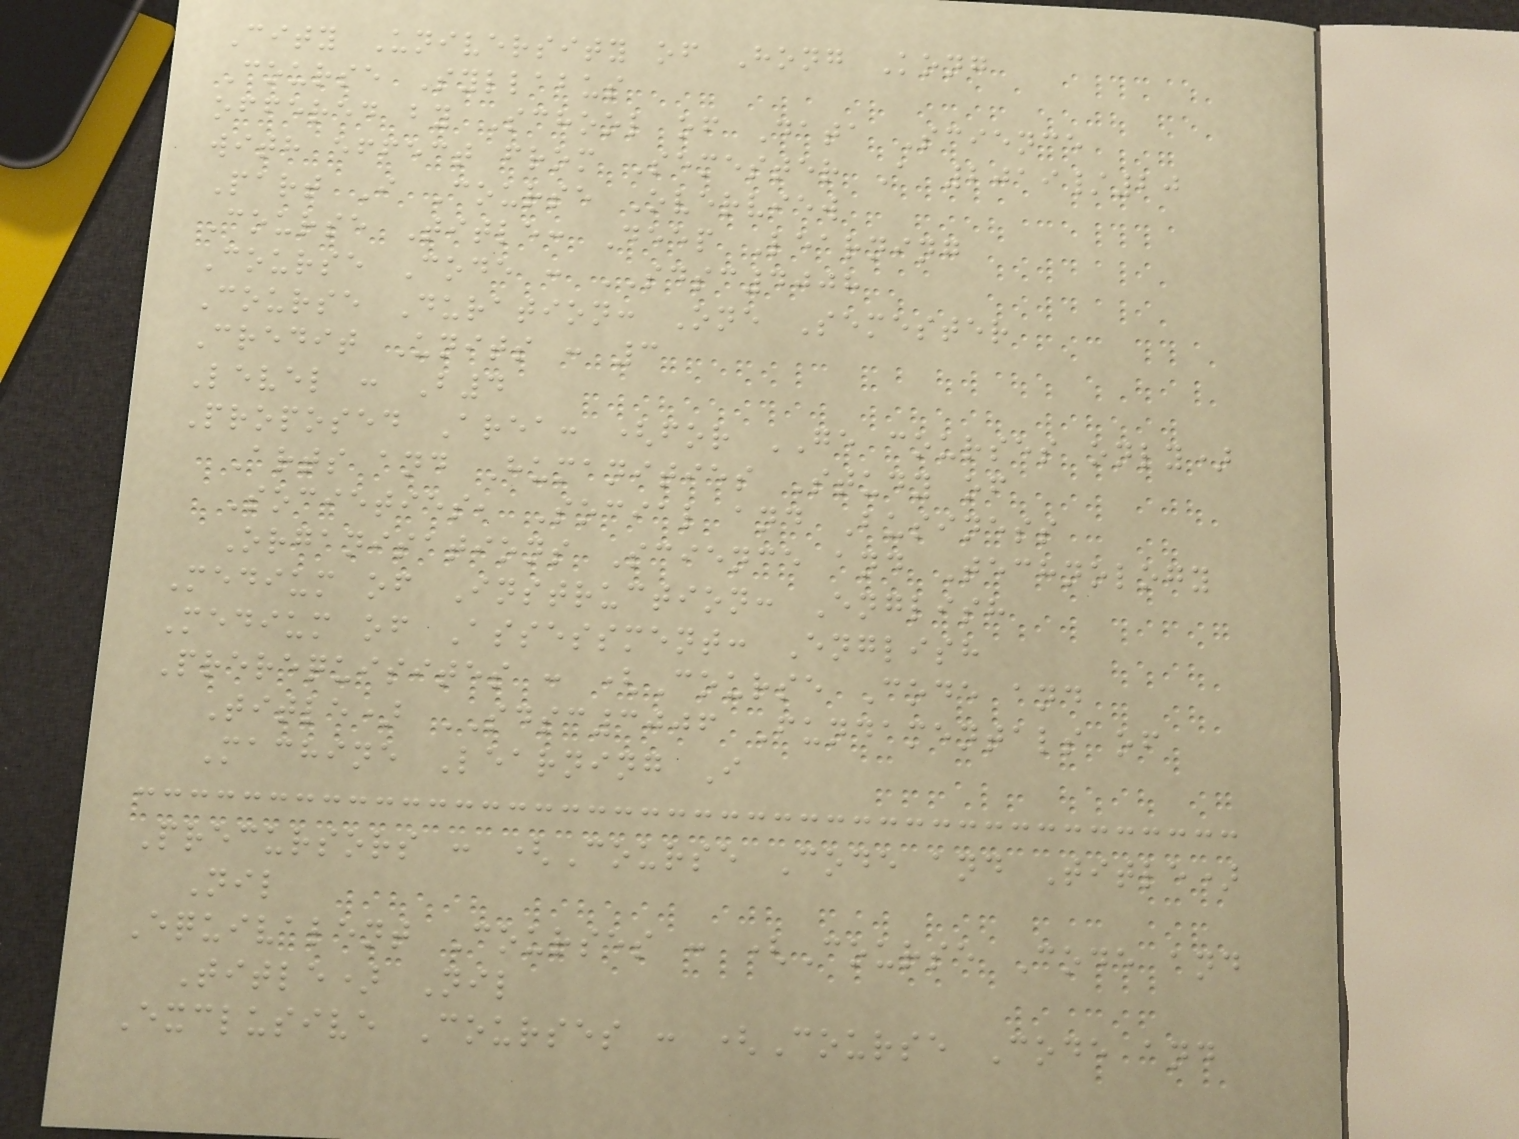City University of Hong Kong
Course Syllabus
offered by School of Data Science
with effect from Semester A 2019/20
Part I Course Overview
Course Title: Deep Learning
Course Code : SDSC4008
Course Duration: One Semester
Credit Units : 3
Level : B4
Proposed Area: (for GE courses only)
Arts and Humanities Study of
Societies, Social and Business
Organisations Science and Technology
Medium of Instruction: English
Medium of Assessment: English
Prerequisites : (Course Code and
Title) SDSC3006 Fundamentals of
Machine Learning I
Precursors : (Course Code and Title)
Nil
Equivalent Courses : (Course Code and
Title) Nil
Exclusive Courses : (Course Code and
